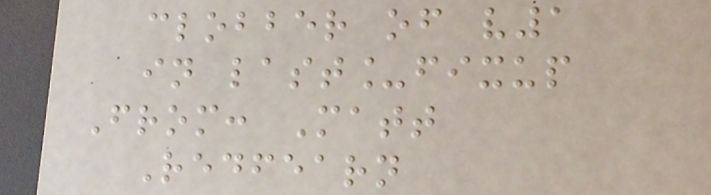clobber of v1
in last_fixup
From: Matt
Redfearn
